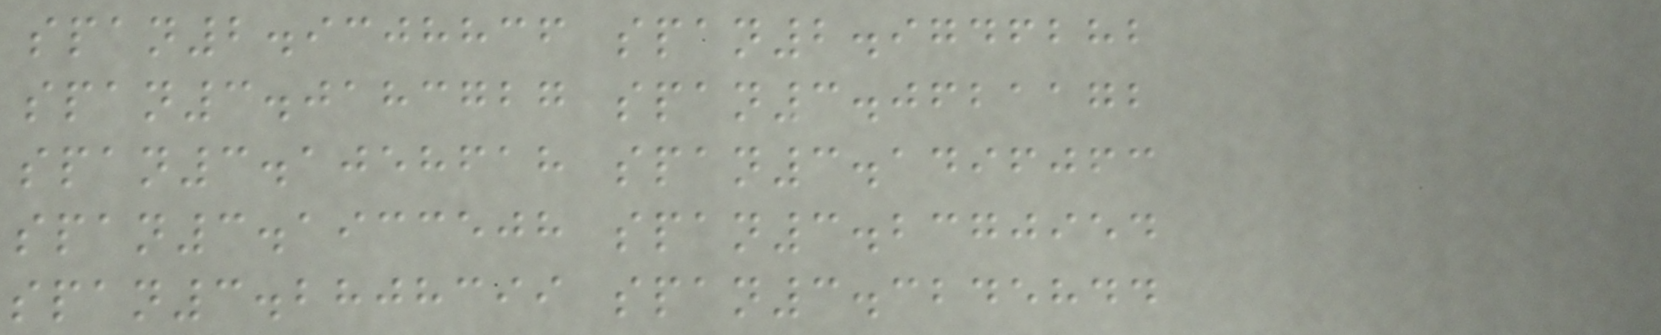span2.9308836 span2.9746282
span3.0183727 span3.0621172
span3.1058618 span3.1496063
span3.1933508 span3.2370954
span3.2808399 span3.3245844
